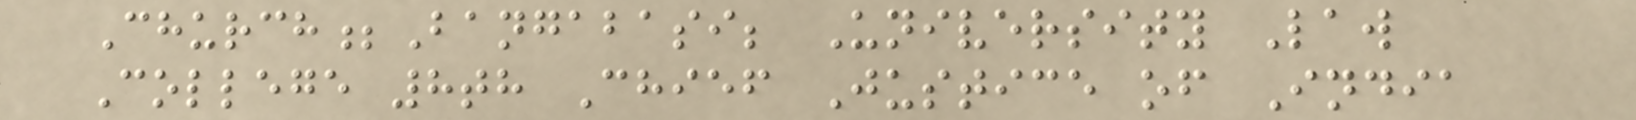Church;Bangabasi; University Law
College 8th Chief Justice of India
